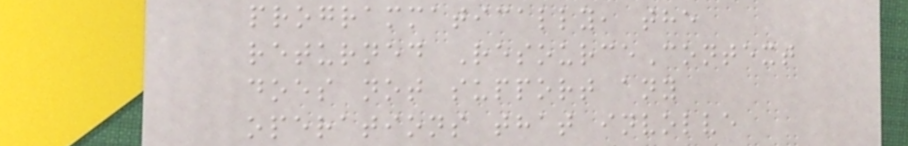programmatically, the
returned ResourceContext
does not support any
operations that involve
